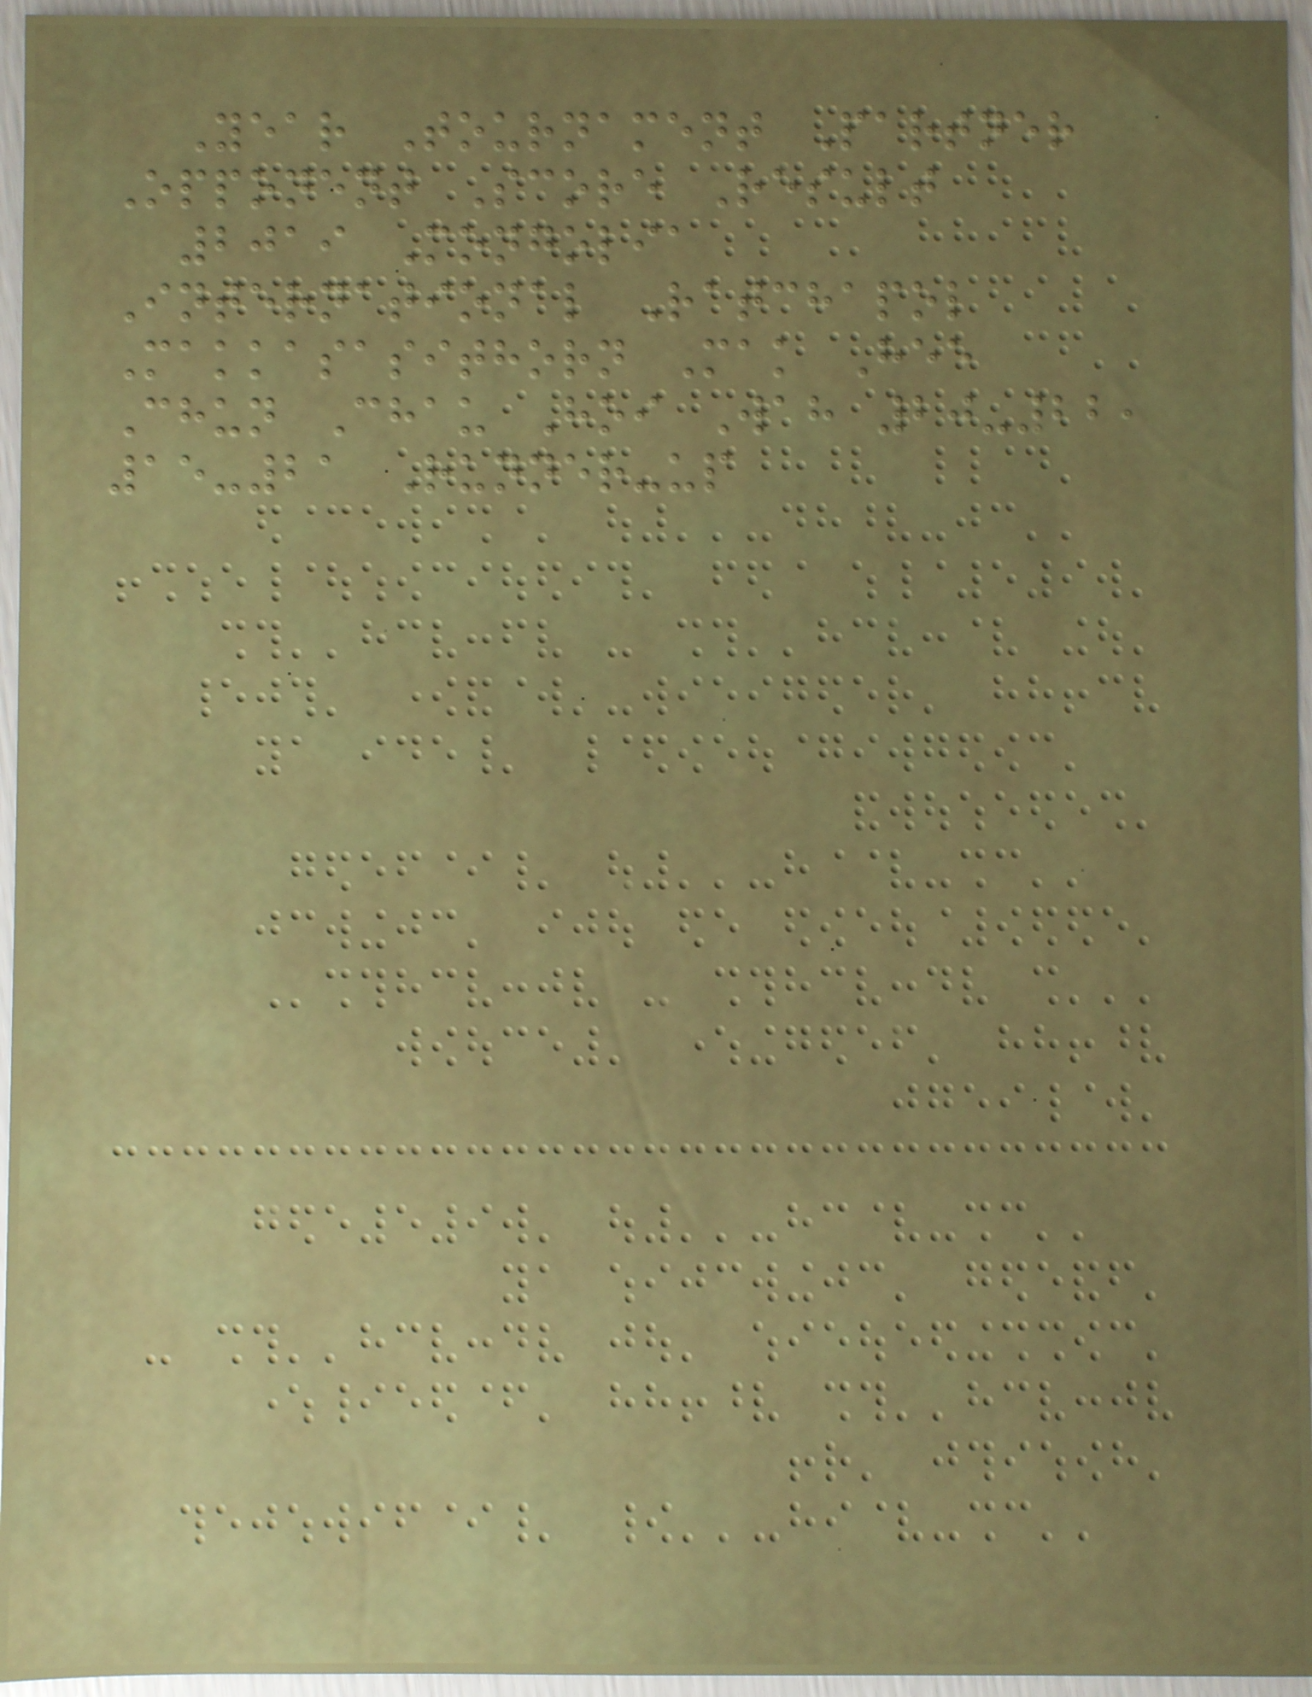Year Tournament Partner
Opponent Score Result
2019 Mongolia
International Ratchapol
Makkasasithorn Mak Hee
Chun Chau Hoi Wah 20-22,
15-21 Runner-up
